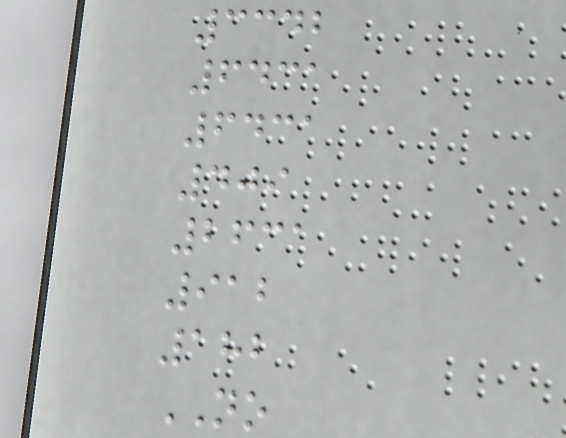3342
6431
6431
409
2631
912
182
NO
